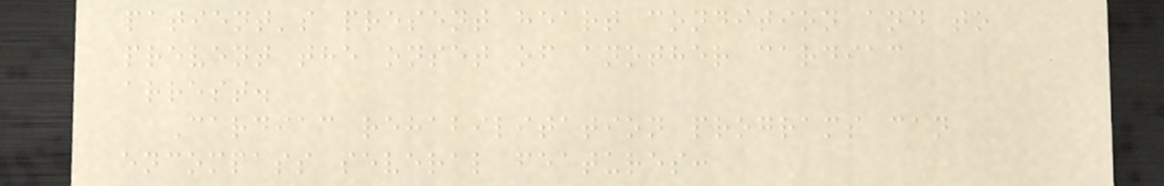patient's present heart condition and to
prevent the onset of another cardiac
arrest.
Cardiac rehabilitation programs can
encompass several features:
